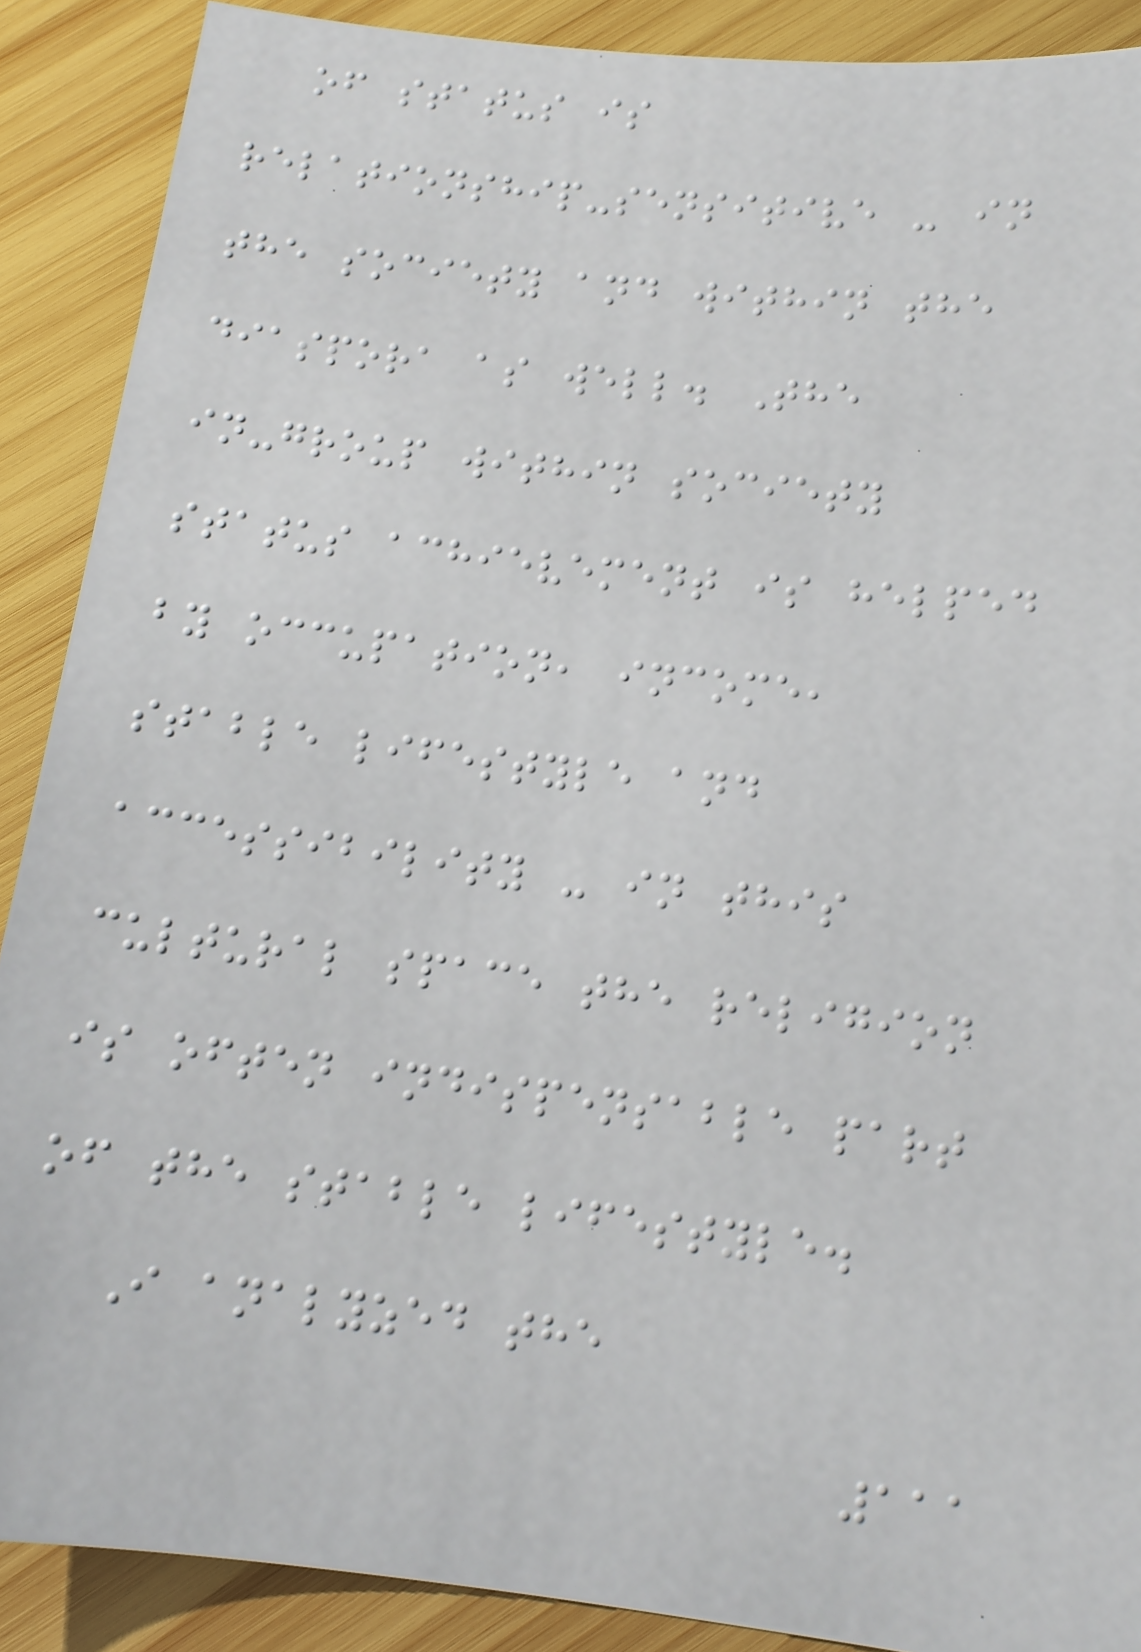of status is
relationship-sensitive - in
the society and within the
diaspora as well. The
in-group within society
status achievement is helped
by occupation, income,
stable lifestyle and
accessibility - in this
cultural space the religion
is often indispensable part
of the stable lifestyle.
I analyzed the
111
